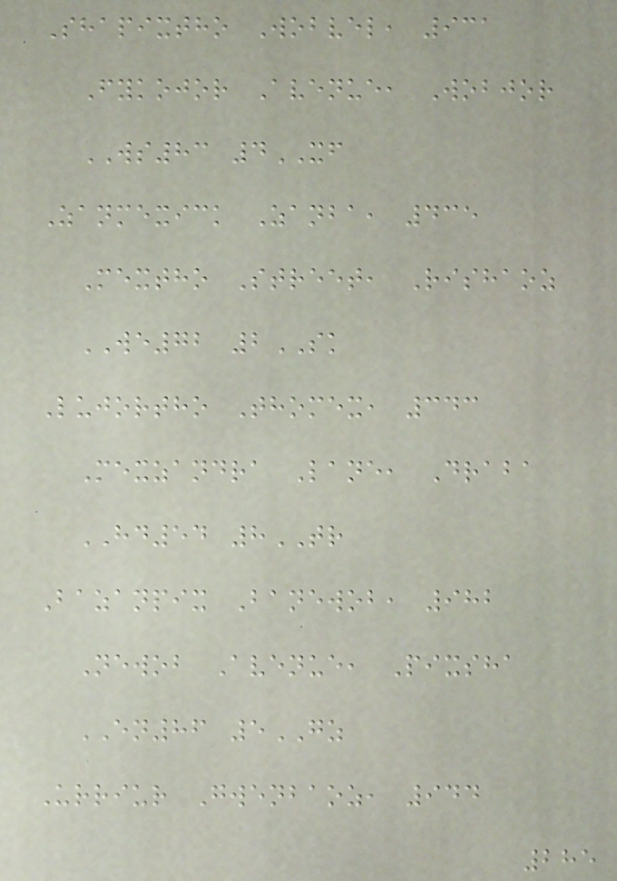Shapixtho Wobvel, 931
Fykojor Avenue, Wobjor
WS83 4XF
Zanmexick Zanba, 435
Mextho Street, Rishaoz
WE72 2SK
Lujortho Thomex, 343
Mexzandra Lane, Draba
HD54 8TR
Bazanpix Banewob, 982
Newob Avenue, Pixsha
EN86 5GZ
Urriur Gwenbaoz, 944
285
